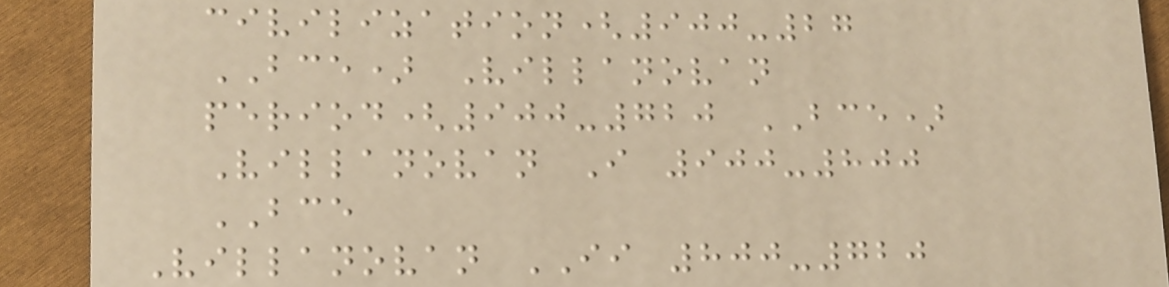civilization(900-27
BCE) Villanovan
period(900-720 BCE)
Villanovan I 900-800
BCE
Villanovan II 800-720
